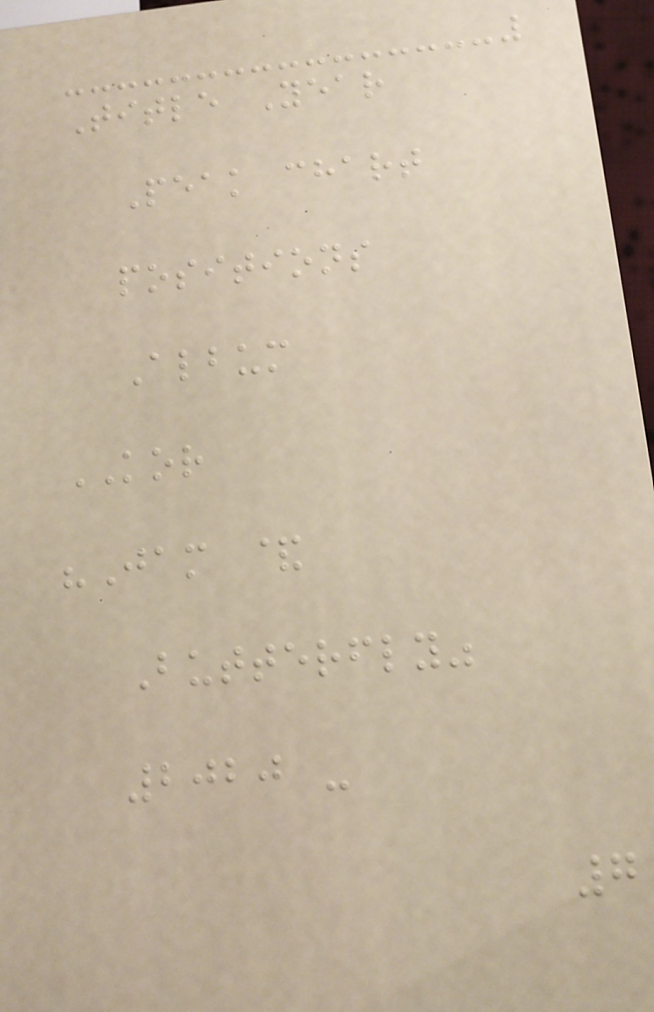Title Year
Peak chart
positions
Album
KOR
"Jam &
Butterfly"
2020 -
7
